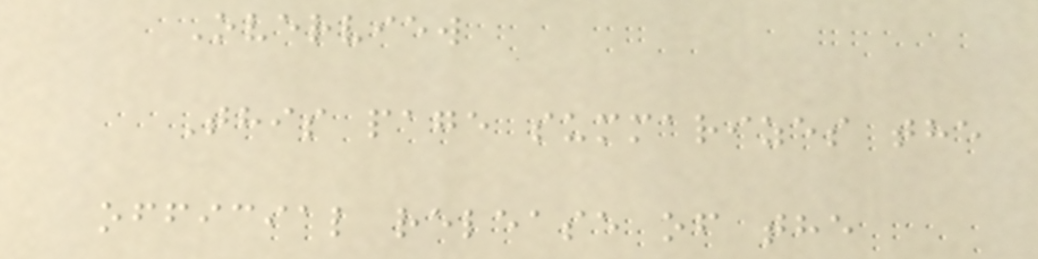Overview
This page summarizes the
official release of the
